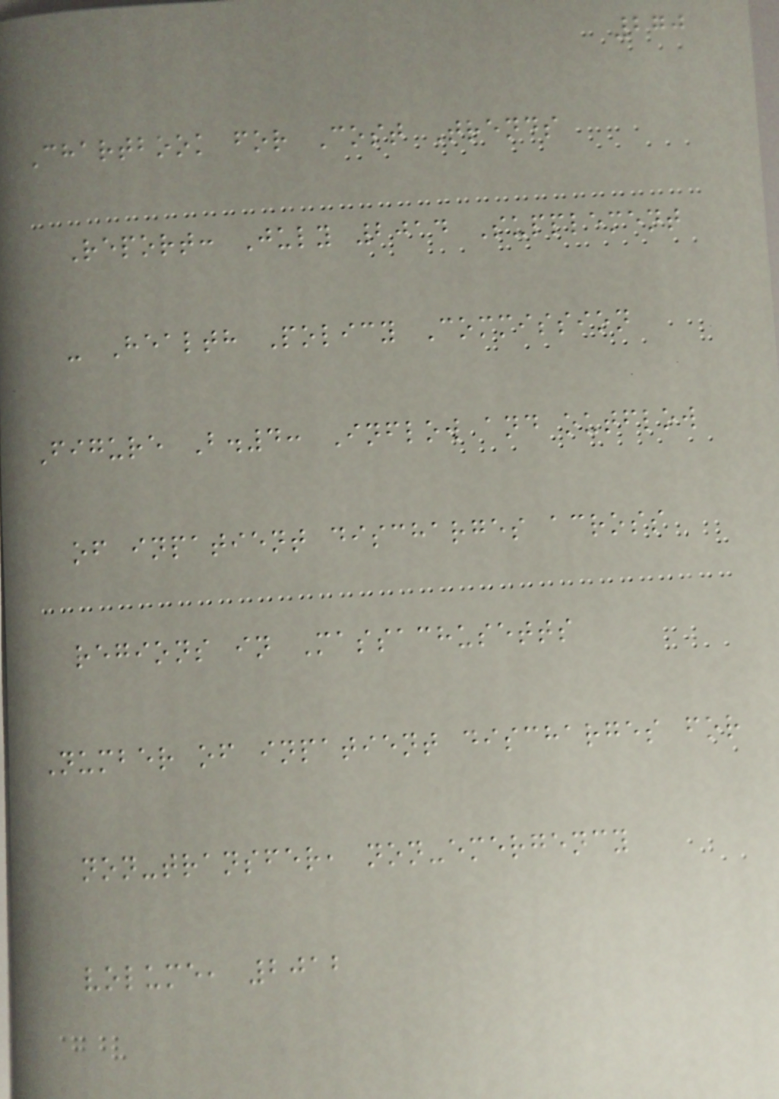270
Chartbook for Cost Trends
Report: July 2014 Supplement
- Health Policy Commission
Figure B.4: Inflow and outflow
of inpatient discharges across
regions in Massachusetts
Number of inpatient discharges for
non-transfer, non-emergency
volume, 2012
